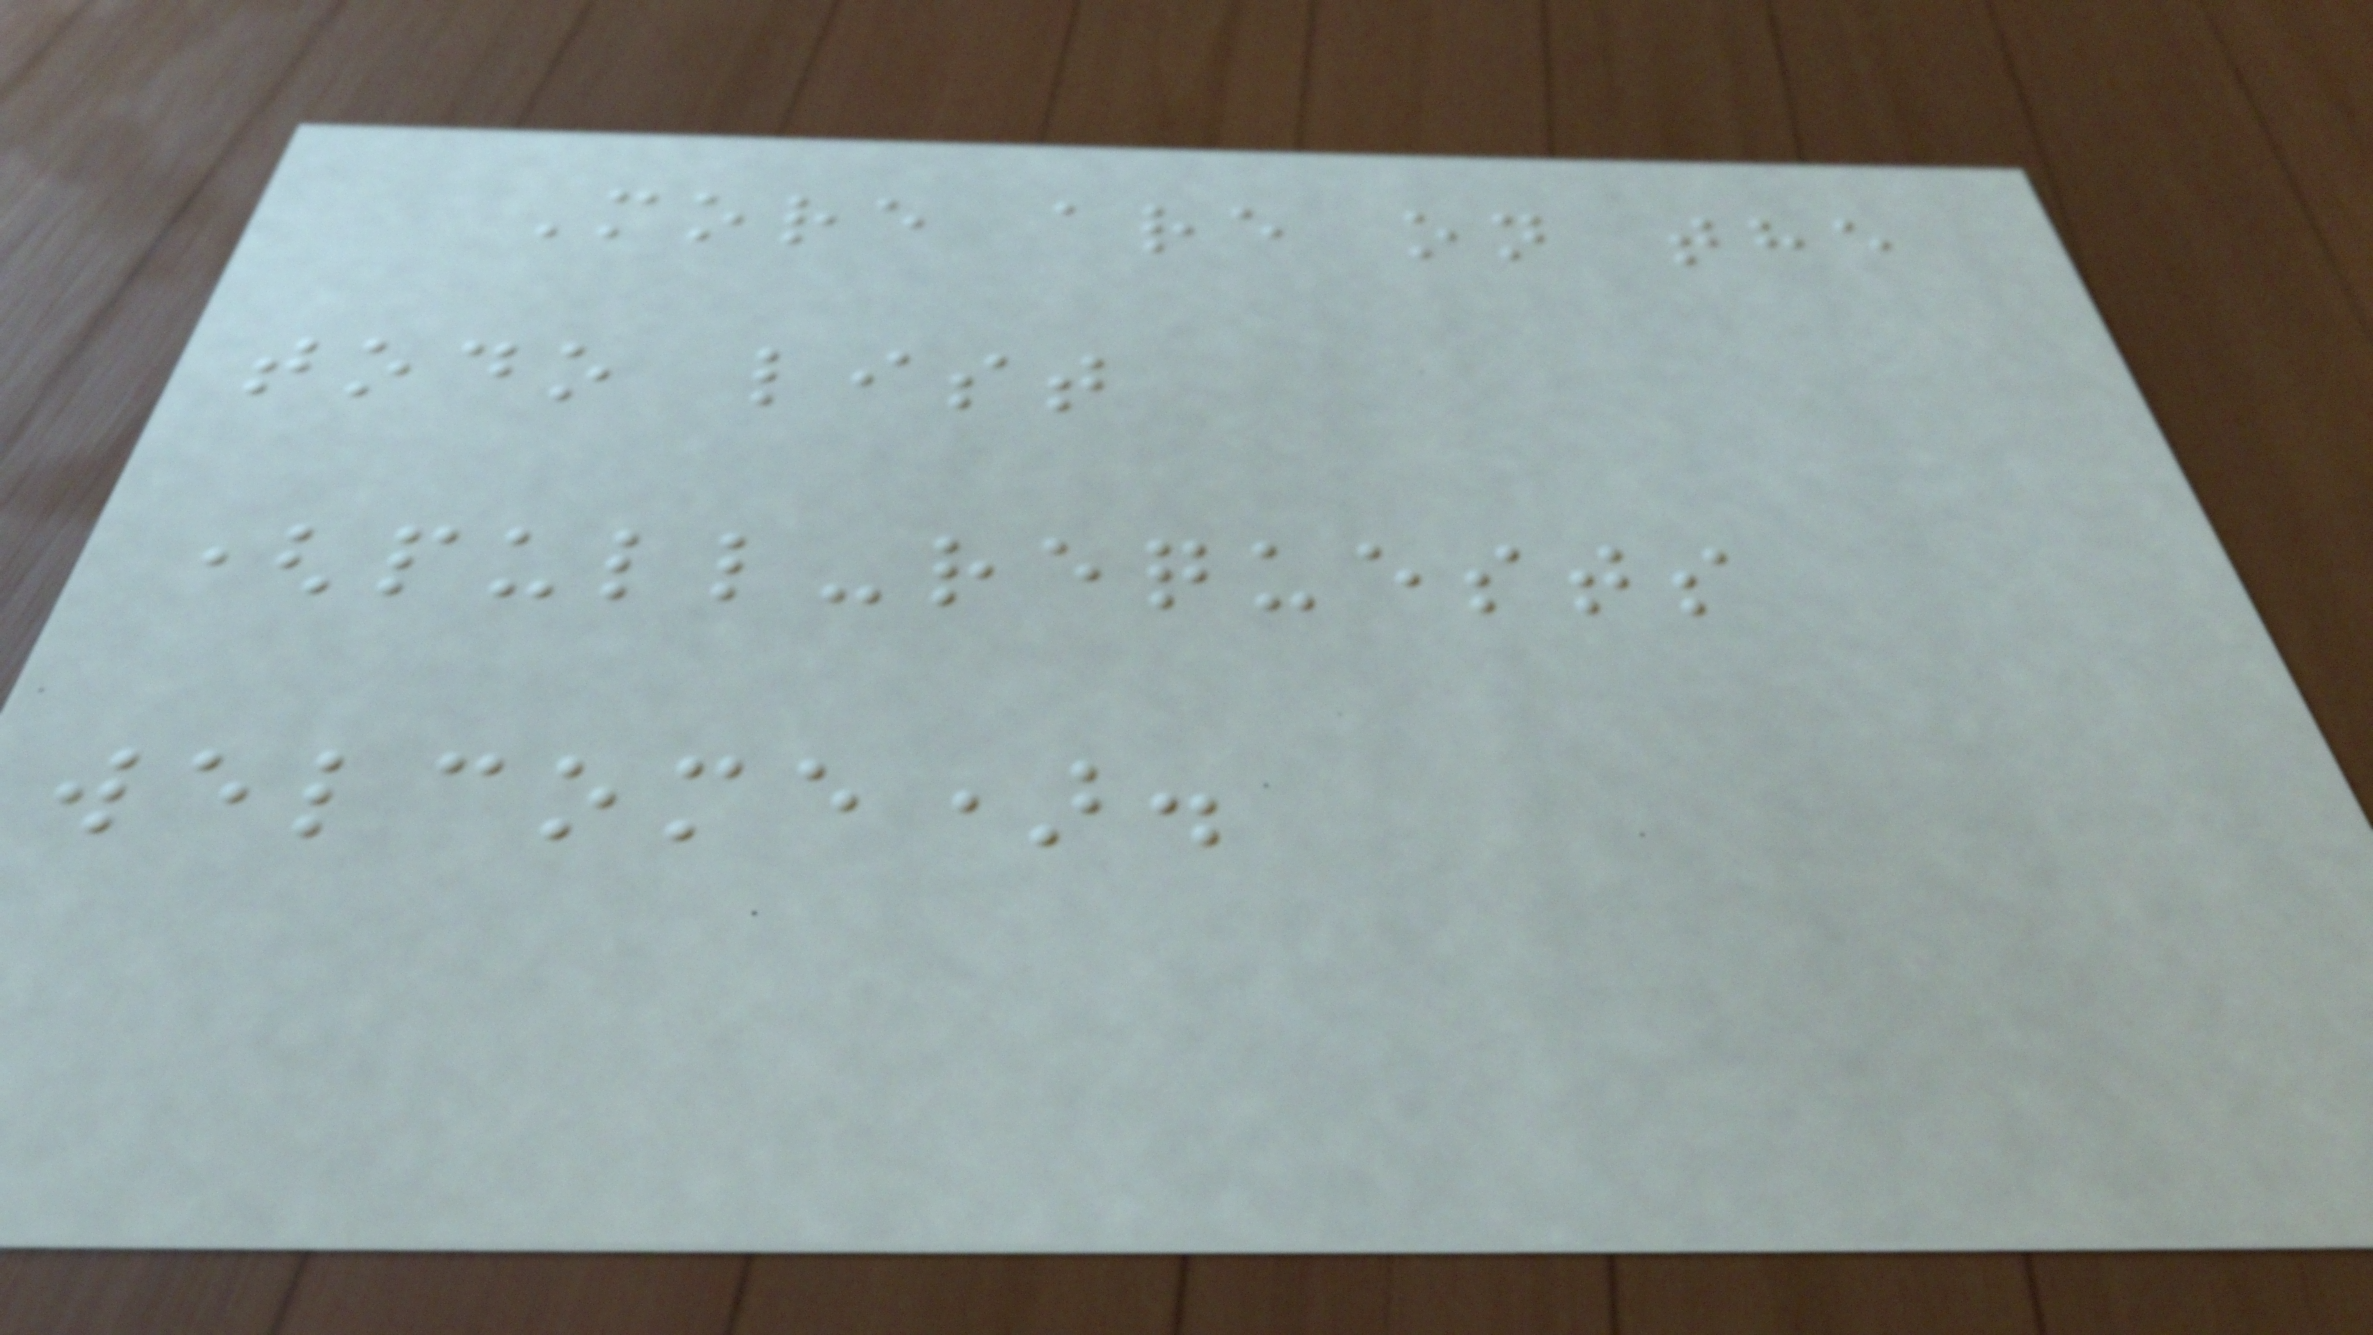More are on the
todo list
(pull-requests
welcome).
